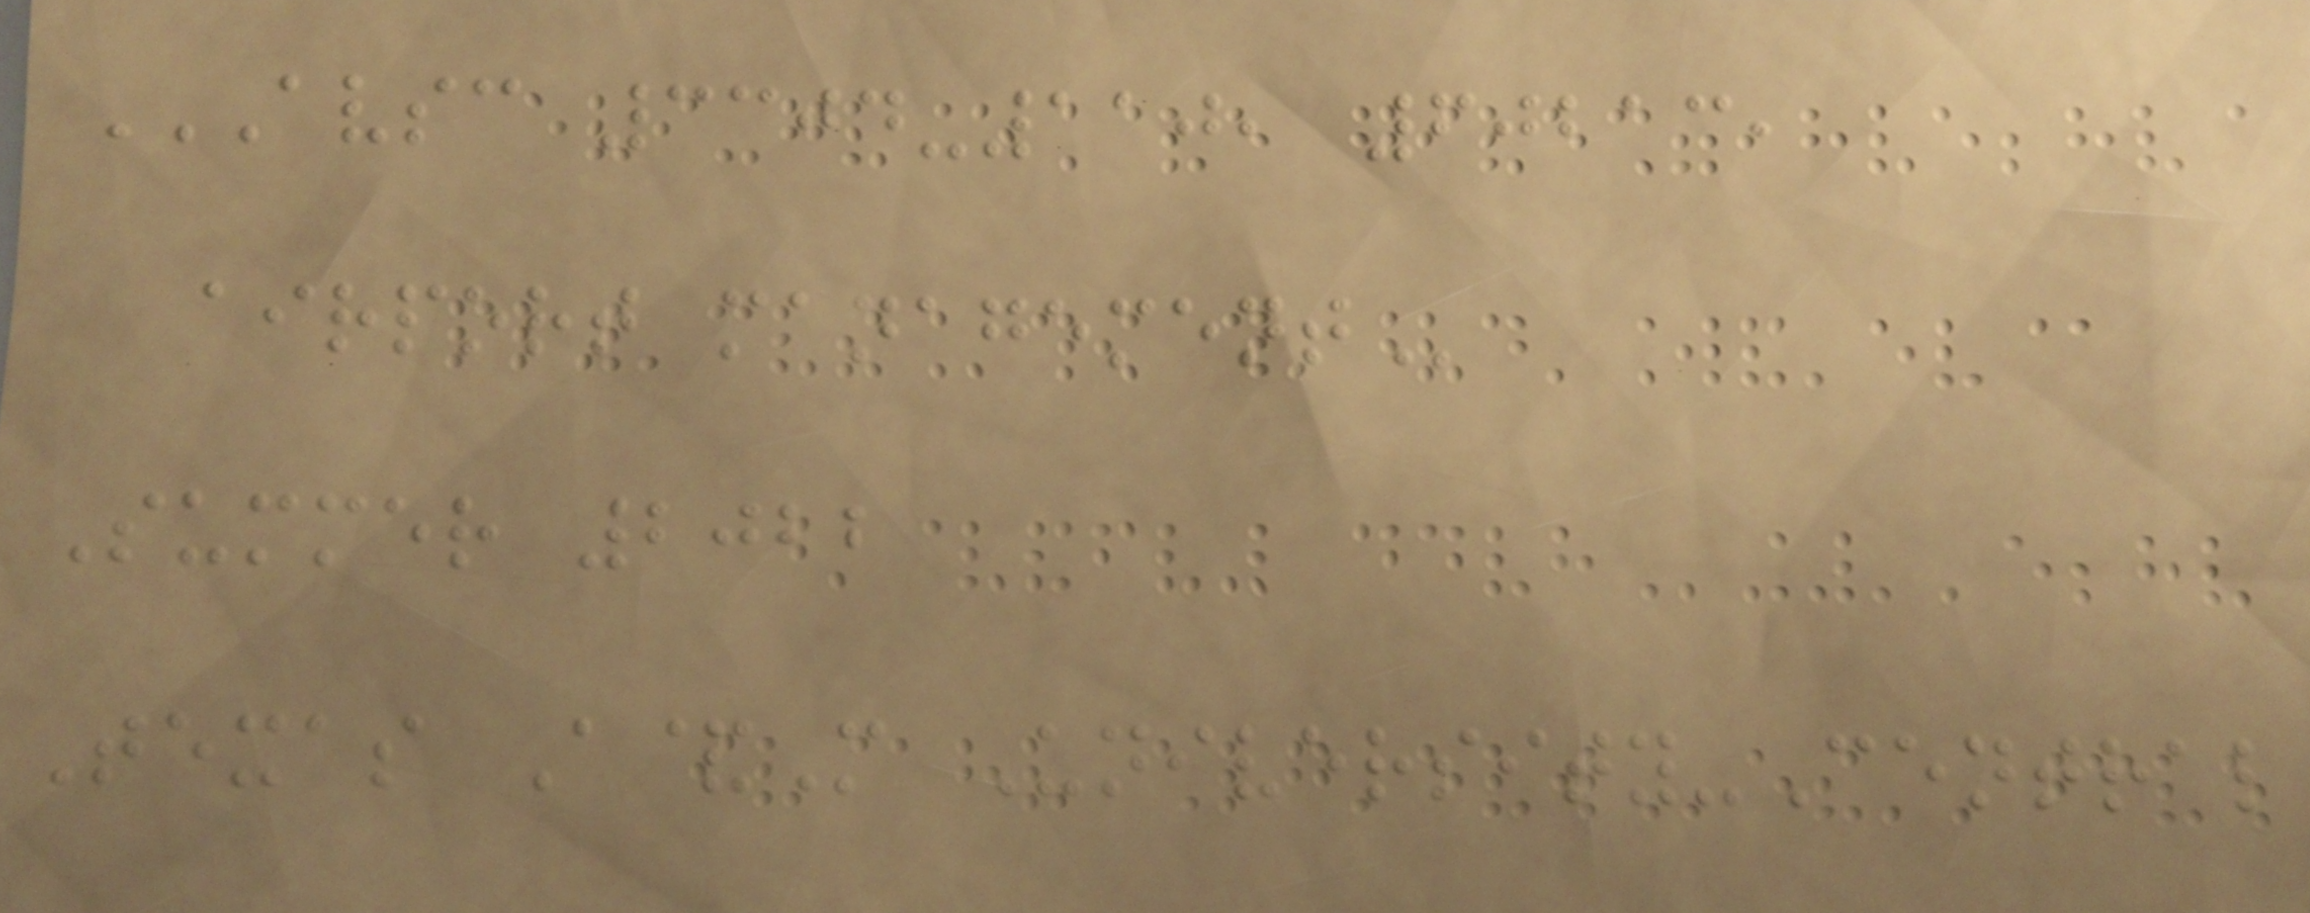AVSC 3304-110, 60213,
AIRPORT MANAGEMENT
Summer 2022
Texas A&M University-Central
